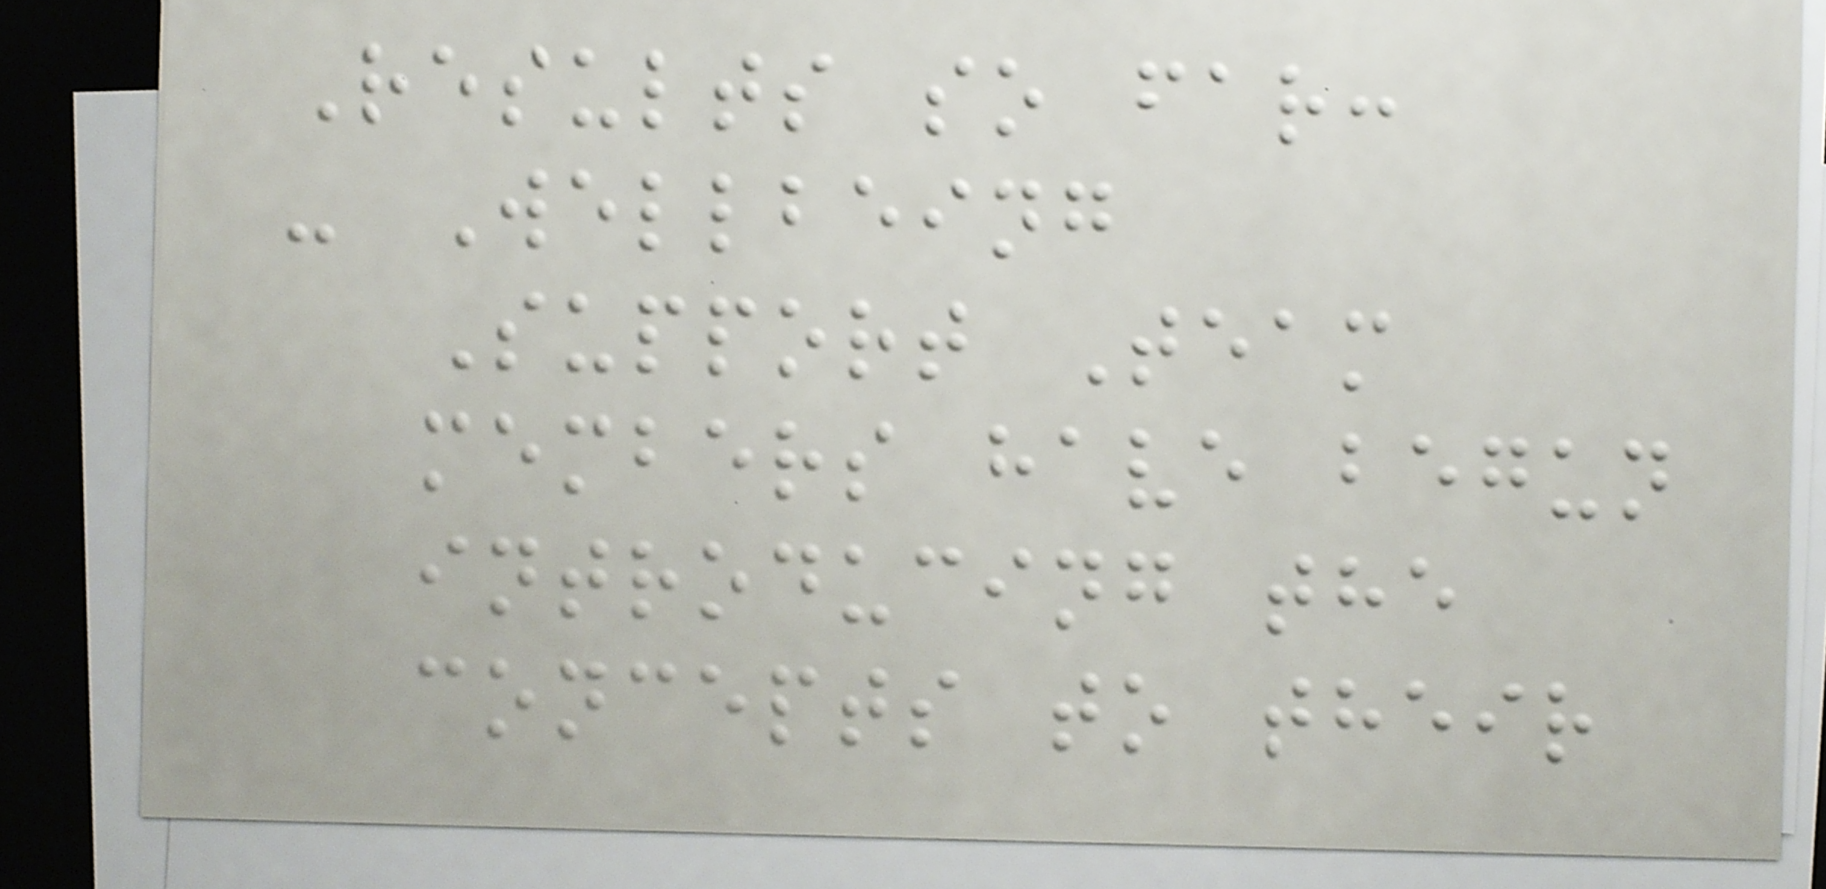Results so far:
- Wellbeing
Support Team
members have begun
introducing the
concepts to their
